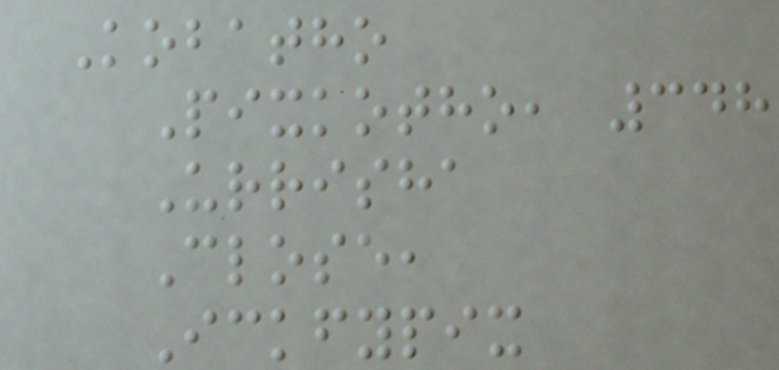Kobatho
Pixkotho, 348
Urrisha
Close,
Ickfypix
